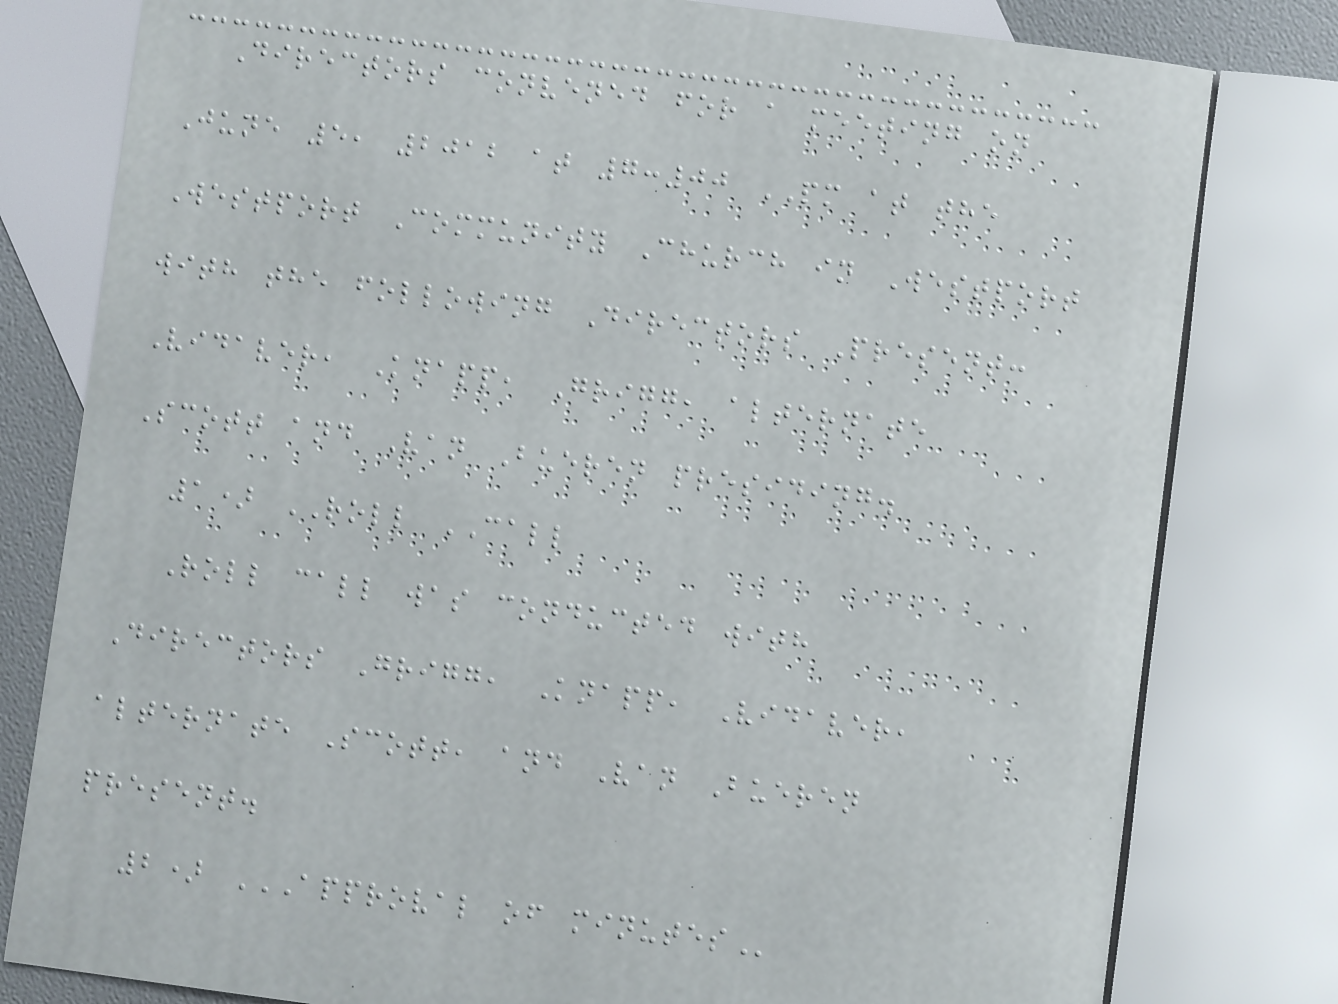Directors convened for a meeting on
June 5, 2012 at 7:00 PM at the
Westport Community Church in Westport
with the following Directors Present:
Vidaver, Knapp, Grigg, alternate
Scott and Van Bueren presiding.
1) ROLL CALL
Roll call was conducted with
Directors Grigg, Knapp, Vidaver,
alternate Scott, and Van Bueren
present.
2) APPROVAL OF MINUTES
